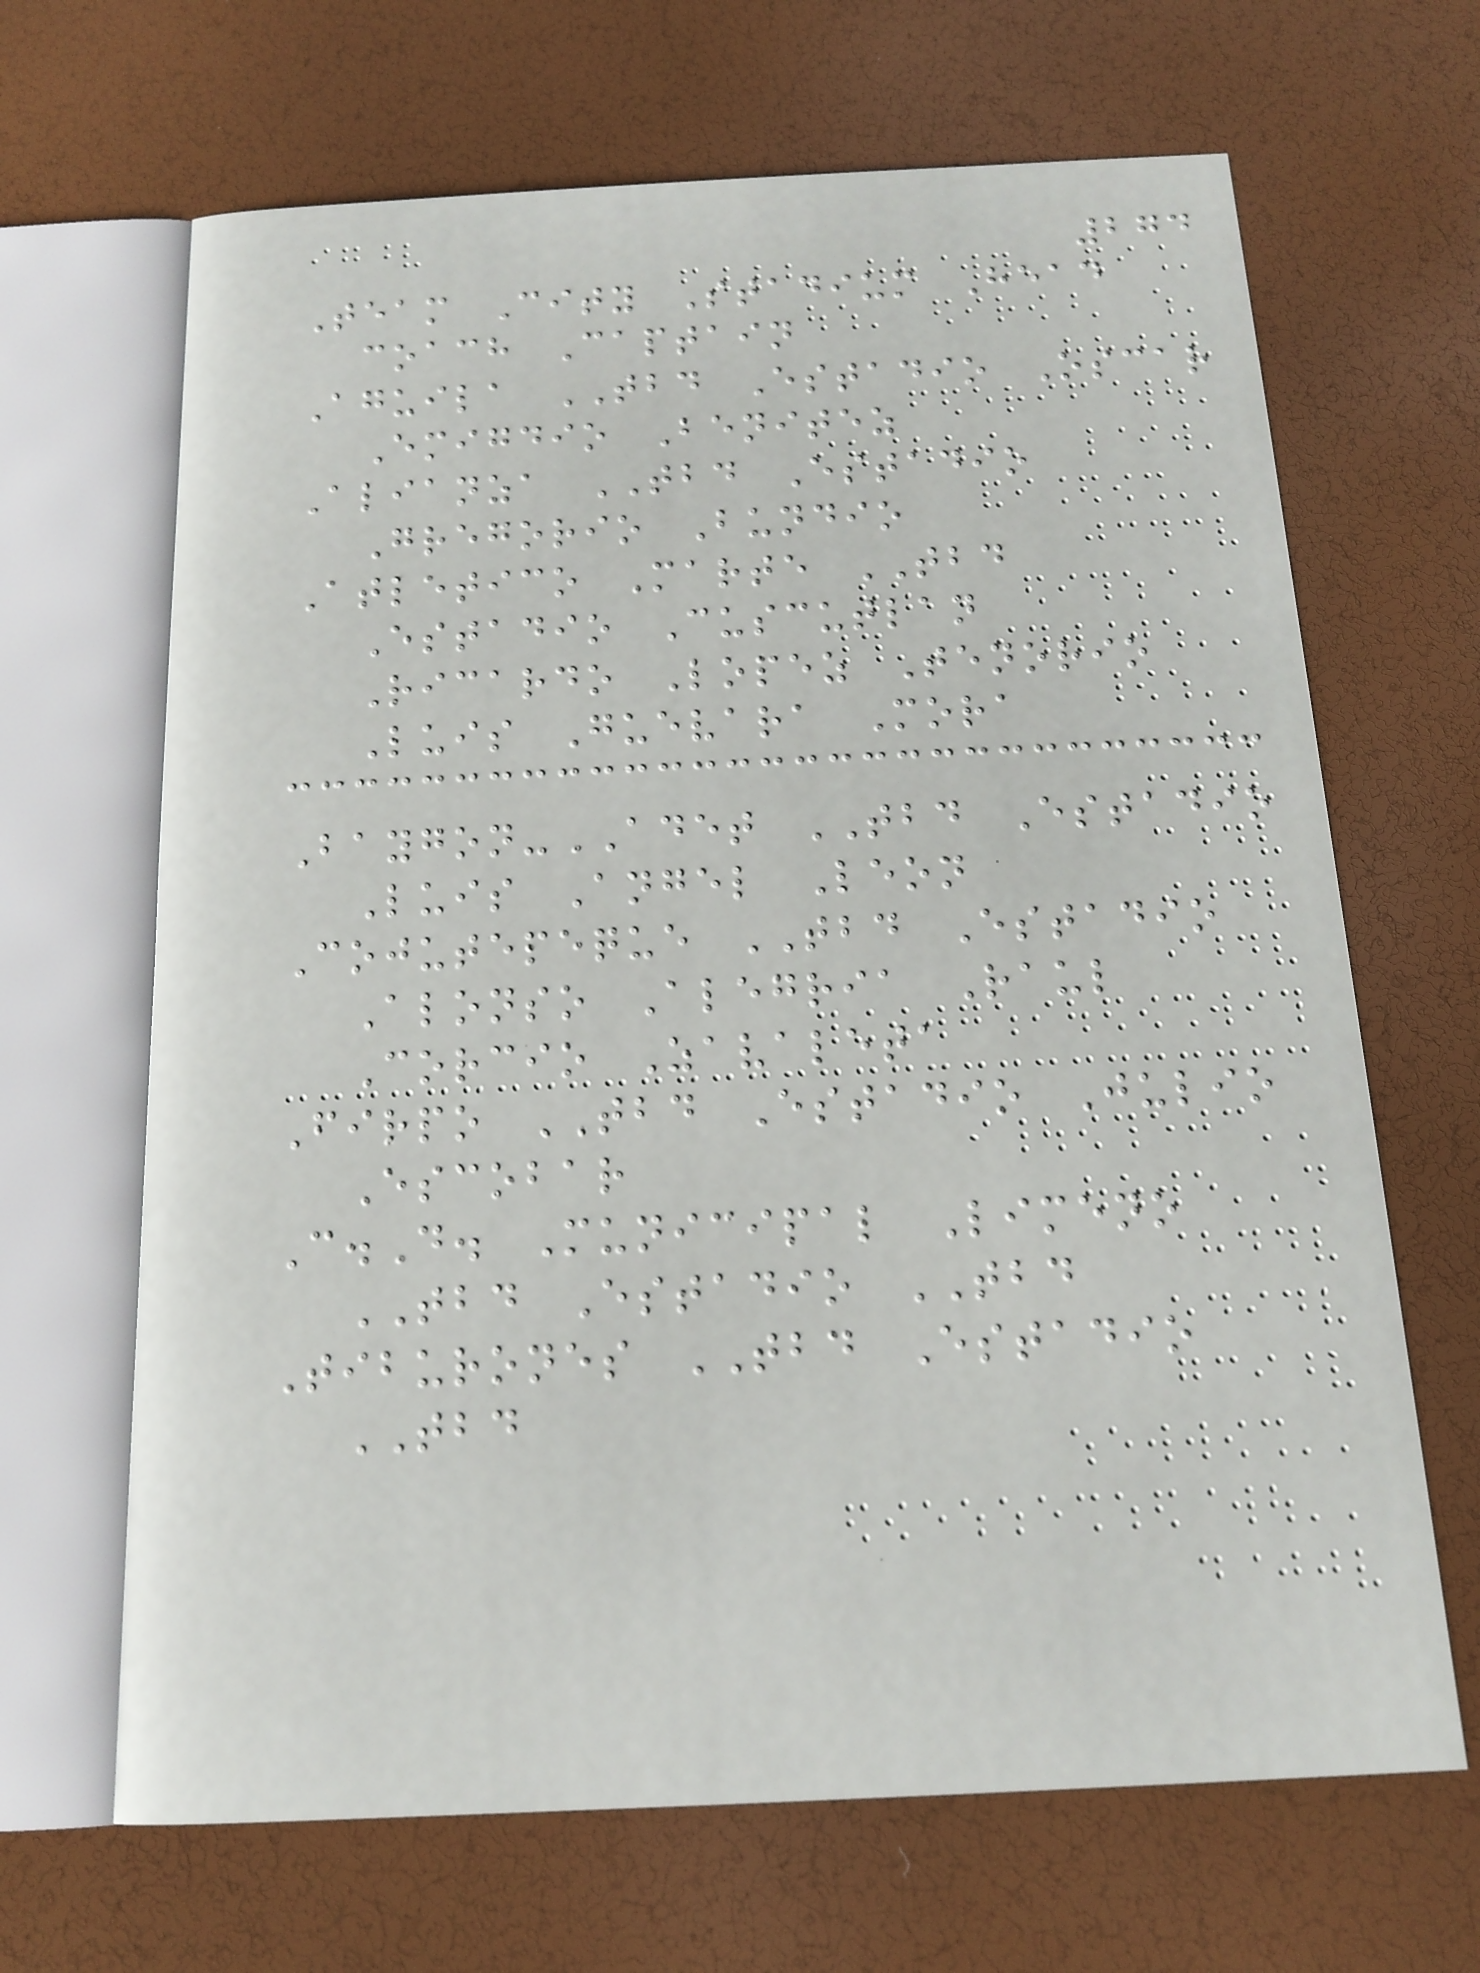274
Team City Stadium Head
coach Captain
Aguila TBD Estadio Oscar
Emigdio Benitez
Alianza TBD Estadio
Gregorio Bundio
Atletico Marte TBD
Estadio Cuscutlan
Ricardo Lopez Tenorio
Luis Guevara Mora
Baygon-ADET TBD Estadio
Luis Angel Leon
Cojutepeque TBD Estadio
Alonso Alegria Raul
Corcio Zavaleta
Firpo TBD Estadio Julio
Escobar
C.D. Municipal Limeno
TBD Estadio TBD
Tiburones TBD Estadio
TBD
